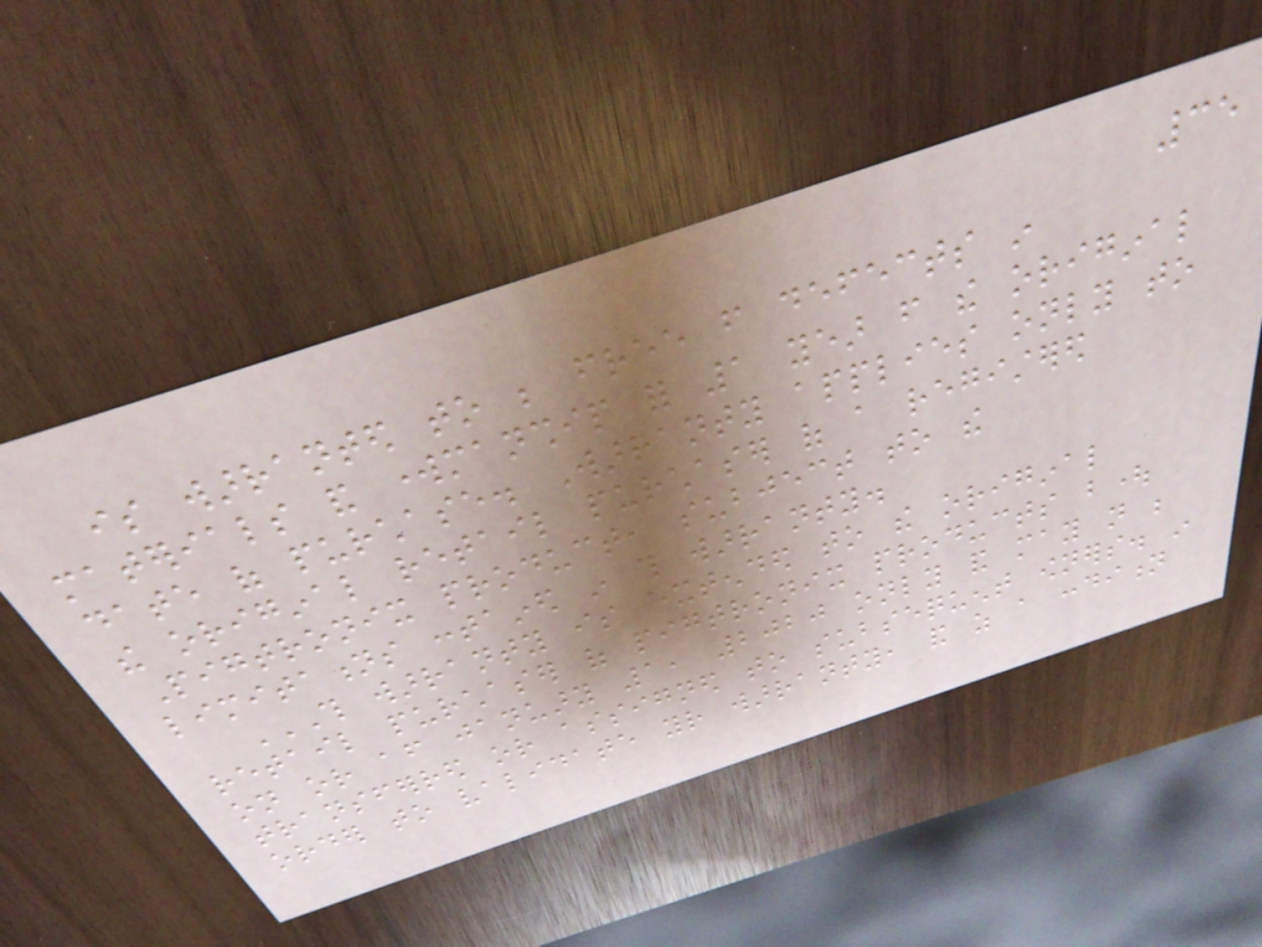35
is warranted to be free from defects in
materials and workmanship for 1 year from the original
date of purchase. Warranty applies only to
the original retail purchaser of a registered
Pigtronix product, subject to the
limitations contained in this warranty.
THIS WARRANTY IS EXTENDED TO THE ORIGINAL
RETAIL PURCHASER OF PIGTRONIX PRODUCTS BOUGHT
ON OR AFTER JANUARY 1, 2020 ONLY AND MAY NOT BE
TRANSFERRED OR ASSIGNED TO SUBSEQUENT OWNERS. IN
ORDER TO VALIDATE YOUR WARRANTY, AND AS A CONDITION
